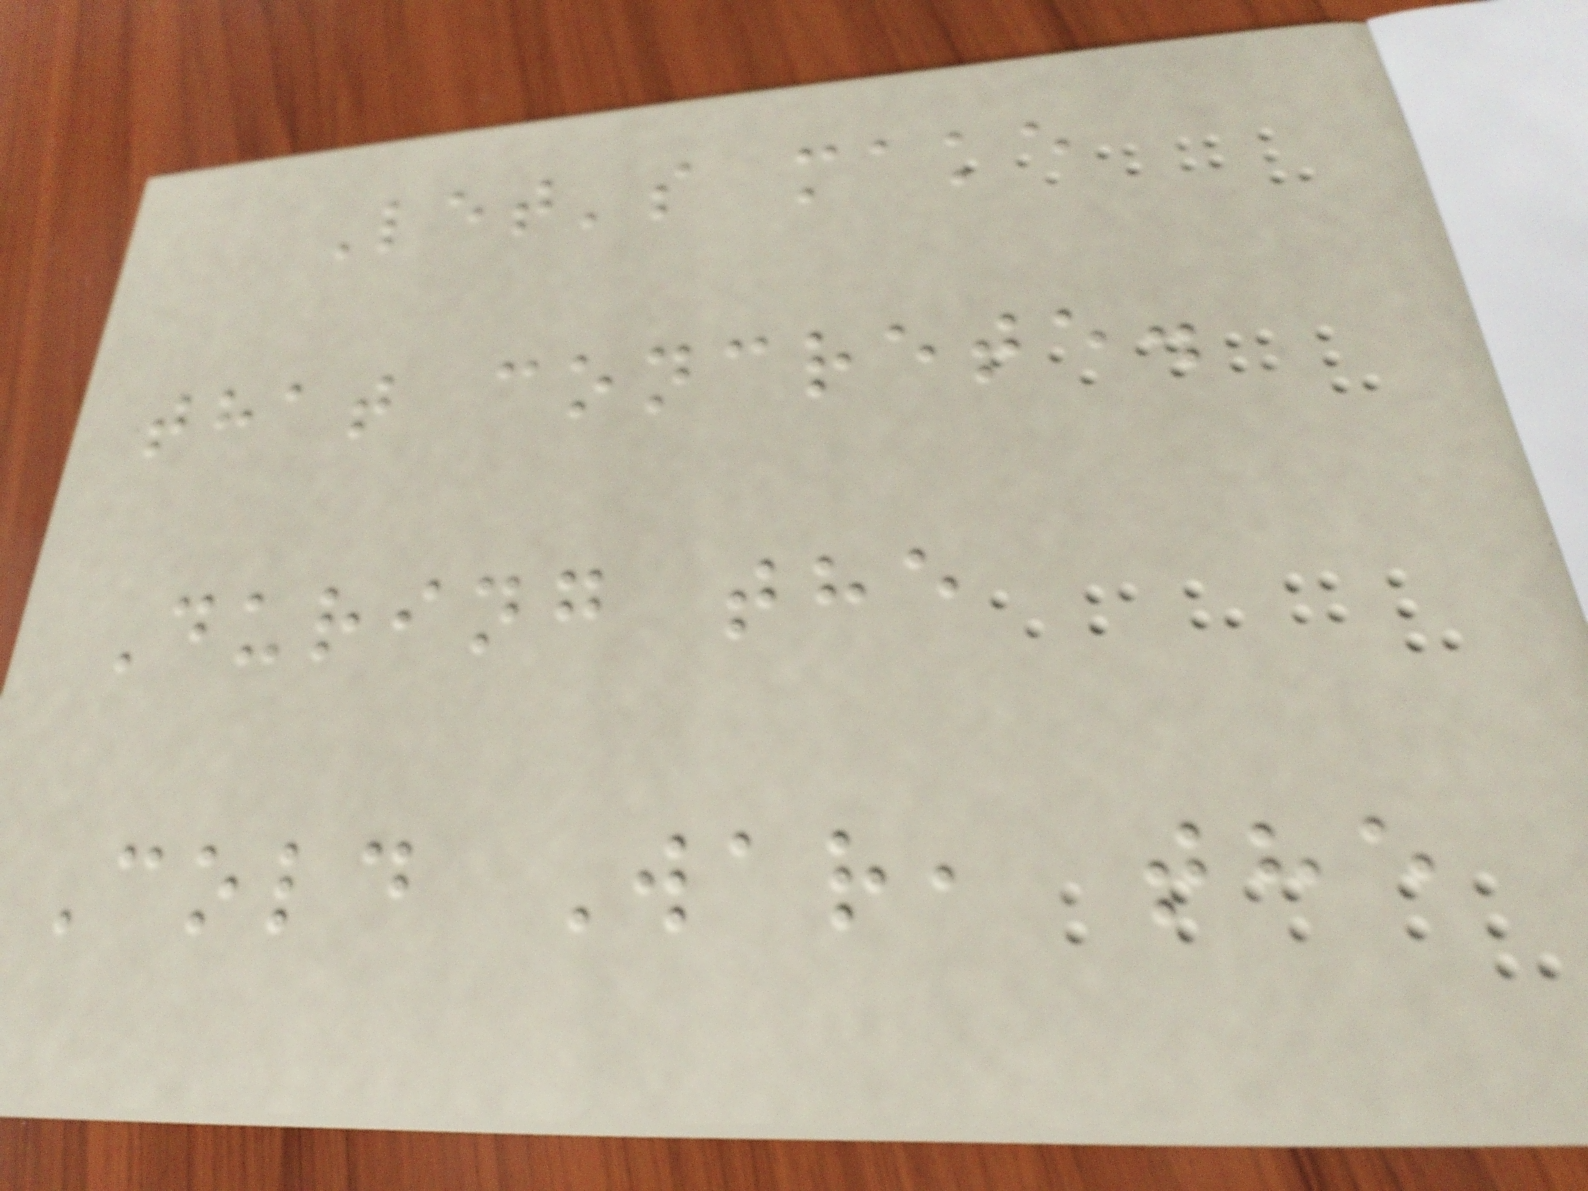Let's make
that concrete.
During the
Cold War, the
